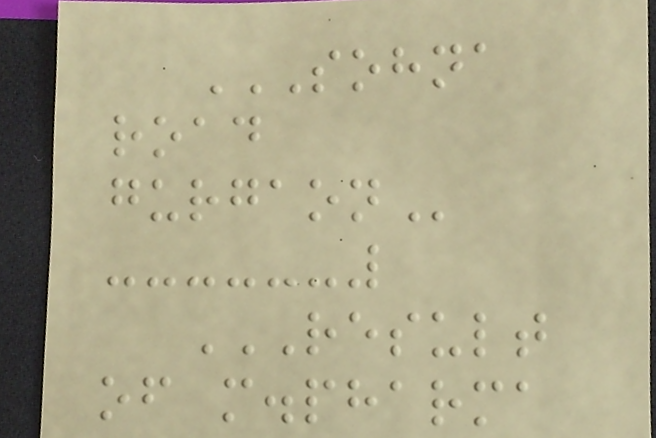SOHNA
ROAD
GURGAON
RESULT
OF M.PHARMA
